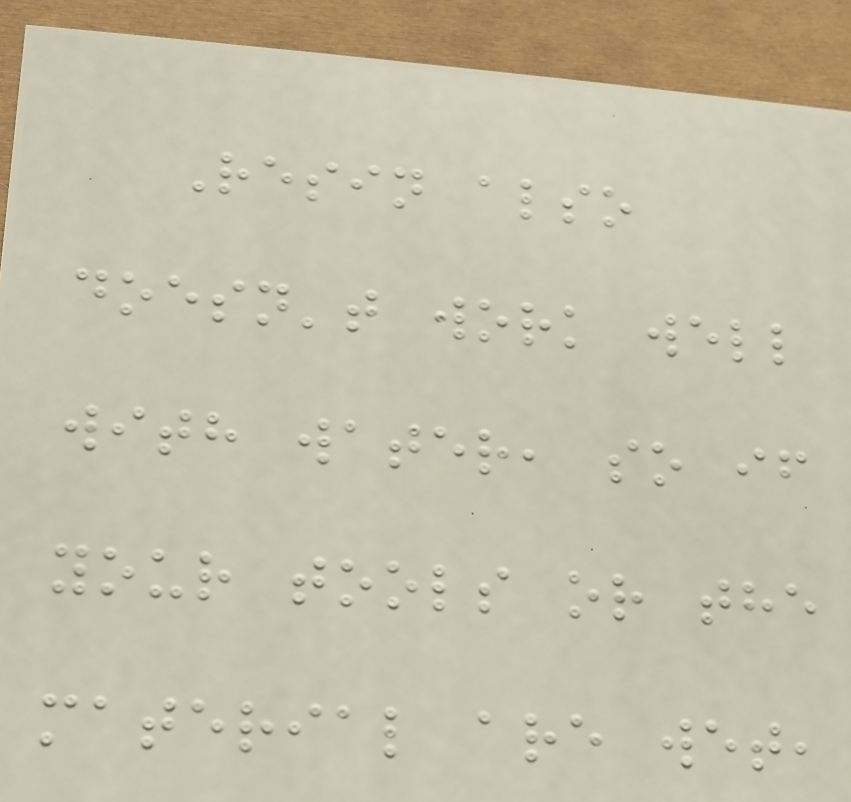Resin also
doesn't work well
with water, so if
your tools or the
material are wet,
